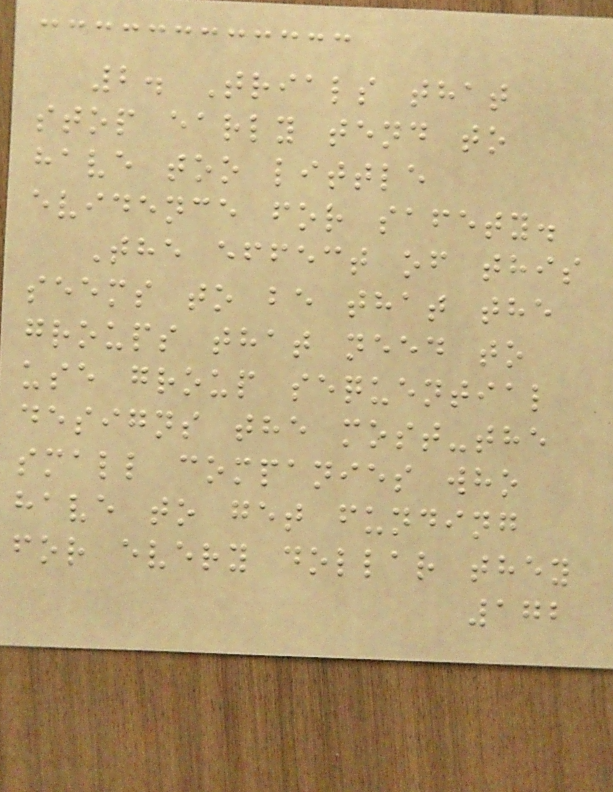2. Trials that
stop early tend to
have too little
evidence for safety.
The effect of this
seems to be that the
groups that need to
use group sequential
designs the most-the
small companies who
have to get funding
for every dollar they
172
